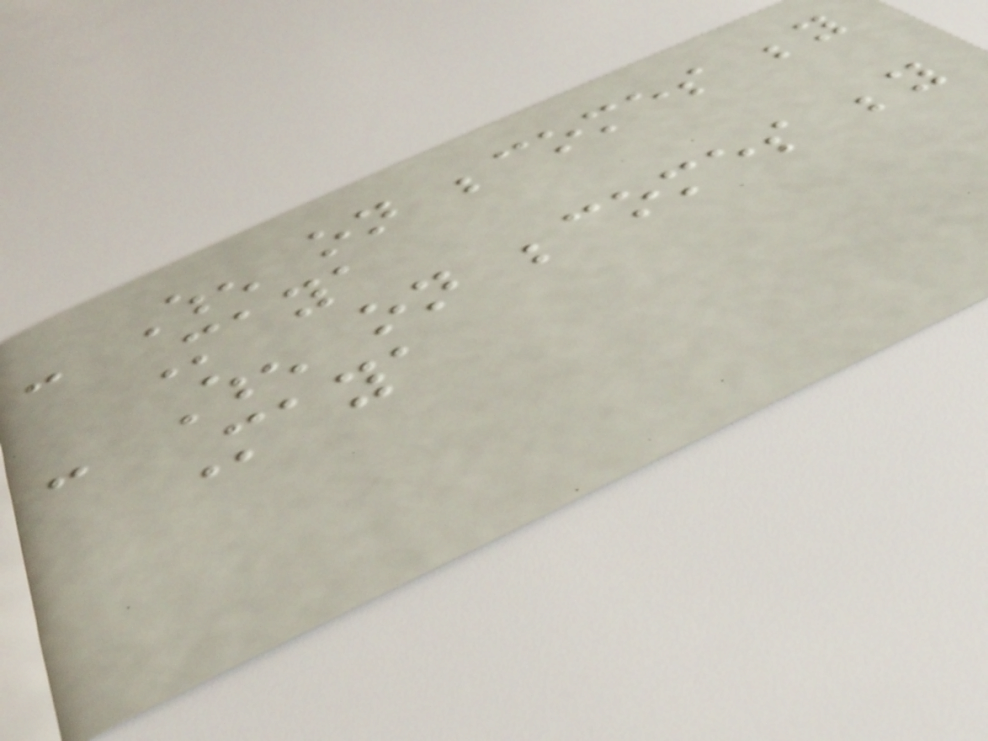- When on becomes beyond
Maya
- When on becomes beyond
Maya
